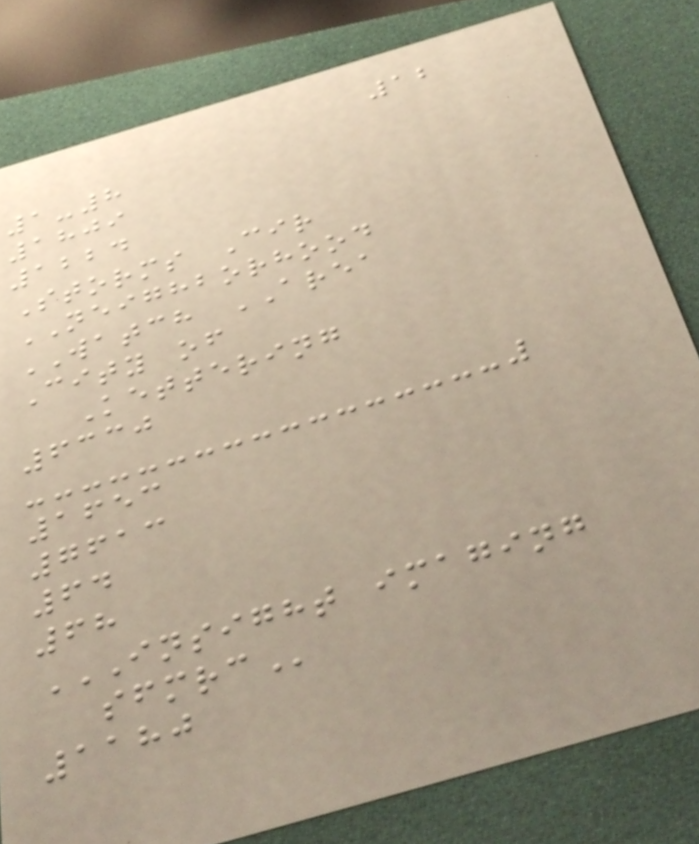12
1-8
1809
1224
Storms Cir
NEIGHBORHOOD
WATCH AREA
City of
Kettering
6330
1653
7613
64
68
INSIGHT IMAGING
SFMRC
1180
